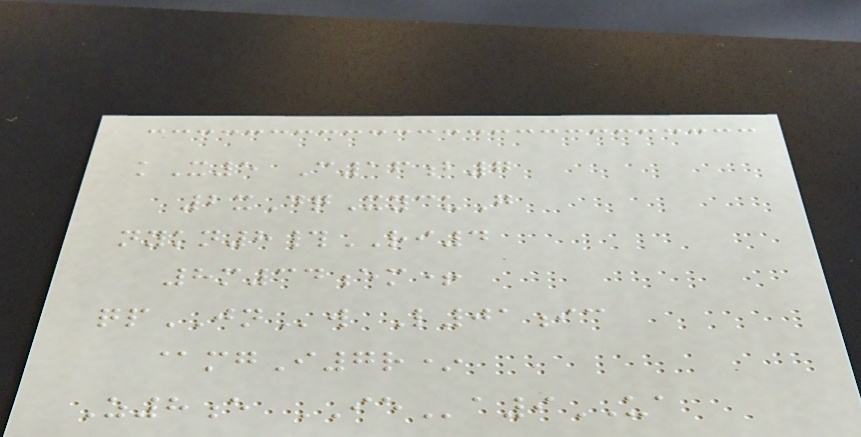kX5 C16b7
2xDqXycuG
nykn8#RI4
8m34em+
qpJNw L01ic
@mgI7r*
Z8e IEa9UA
